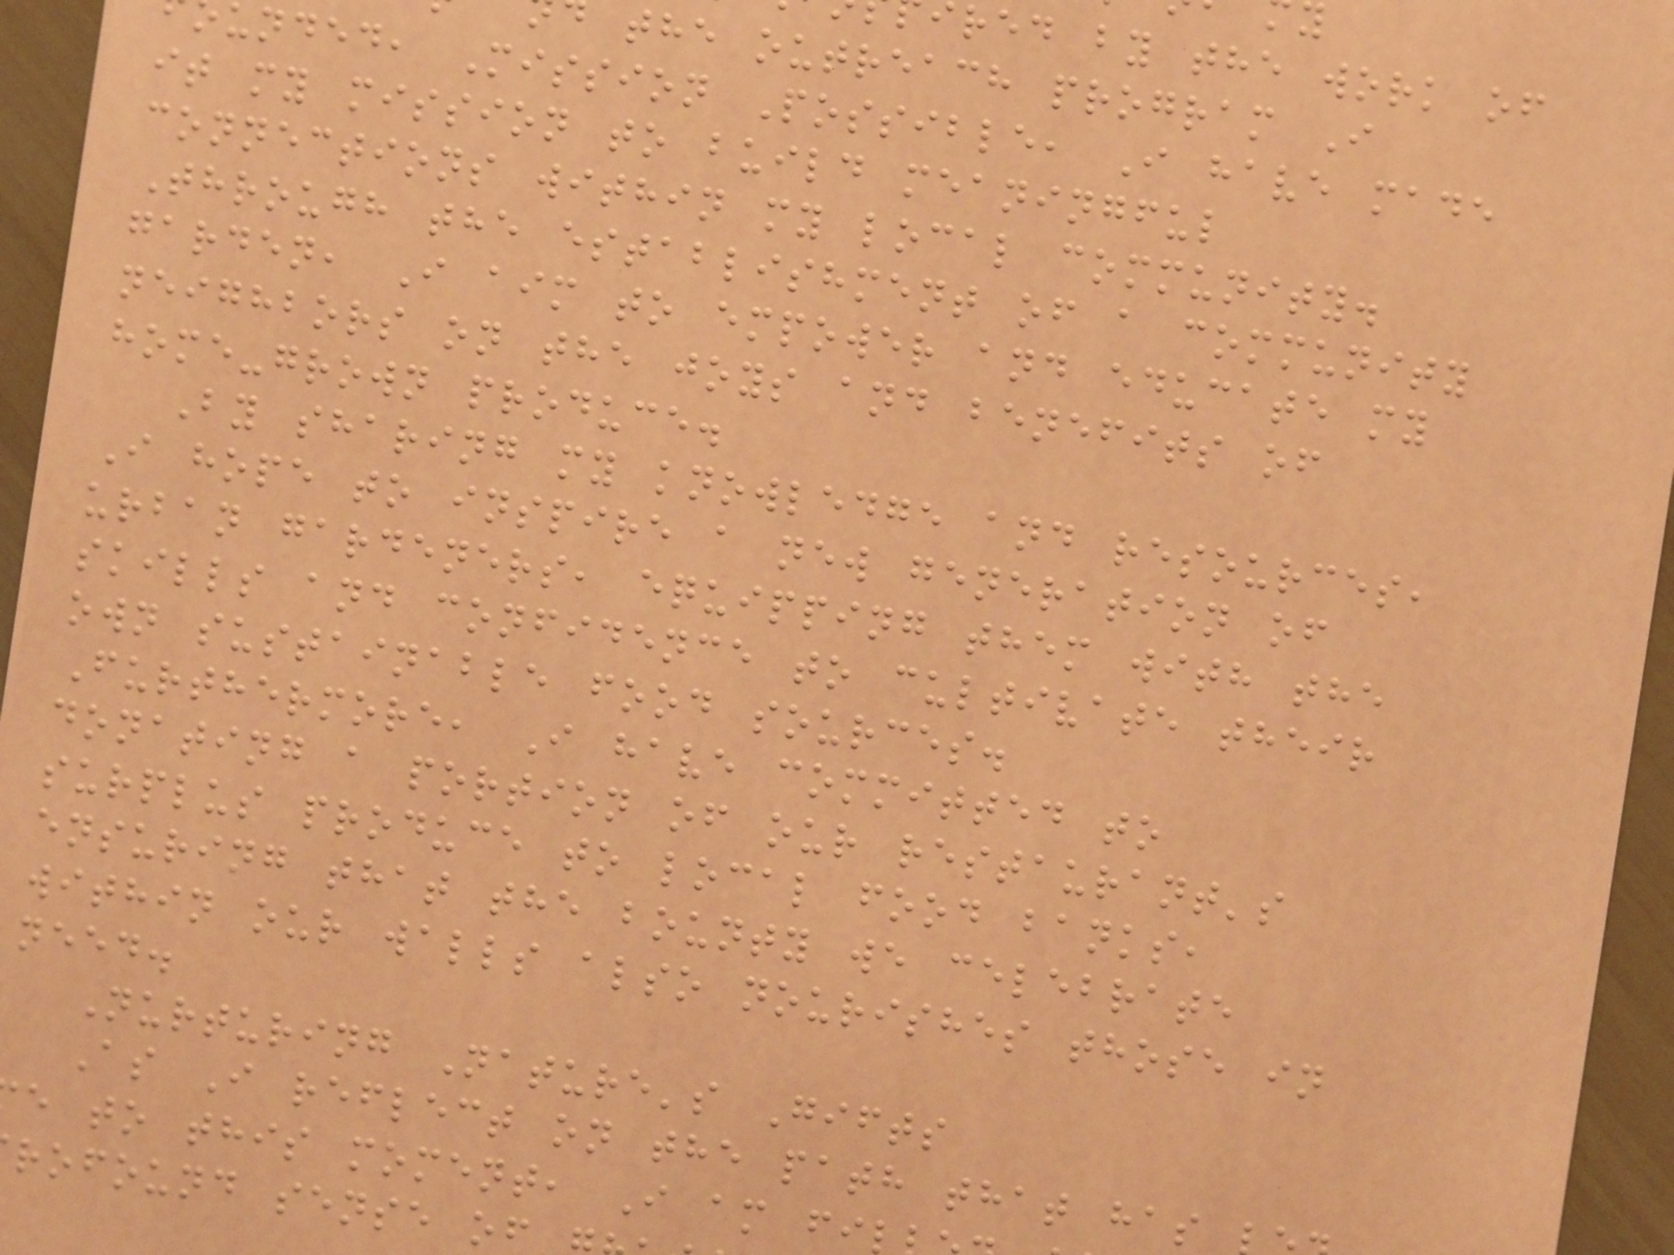red by the work of
the outreach program I
unded, Mission Possible, I have made
it my mission to build meaningful
connections within my local community.
Through the establishment of a community
garden, I aim to empower and educate my
neighbors on the joys and benefits of
home-grown produce.
By sharing my knowledge and resources,
I hope to inspire a new generation of
urban gardeners, equipping them with the
skills and confidence to cultivate their
own sustainable food sources.
Furthermore, I have committed to
donating a portion of our restaurant's
surplus produce to local food banks,
ensuring that the bounty we celebrate
within our walls also nourishes those in
need.
Nurturing Nature's Gifts
As I reflect on the path that has
e to this moment, I am fi
rofound sense of
